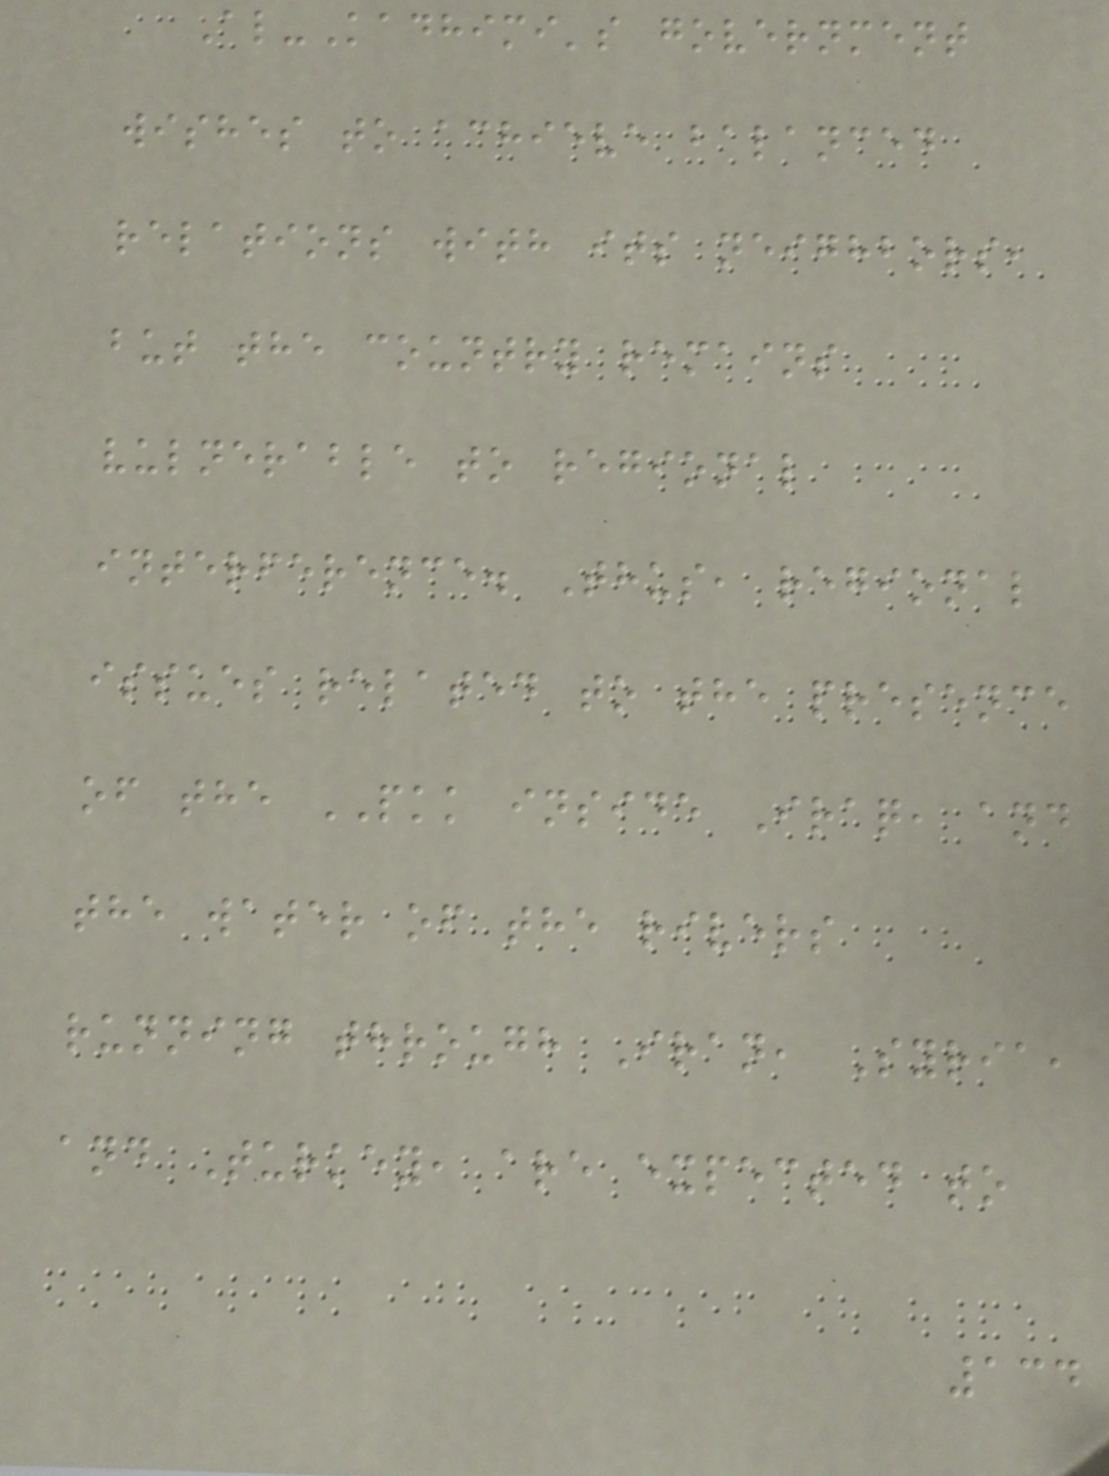Al-Kadhimi's government
wishes to achieve balanced
relations with its neighbors,
but the country remains
vulnerable to regional
interference. Thus, regional
issues related to the presence
of the PKK inside Iraq, and
the water of the rivers
running through Iran, Syria,
and Turkey, are expected to
134
